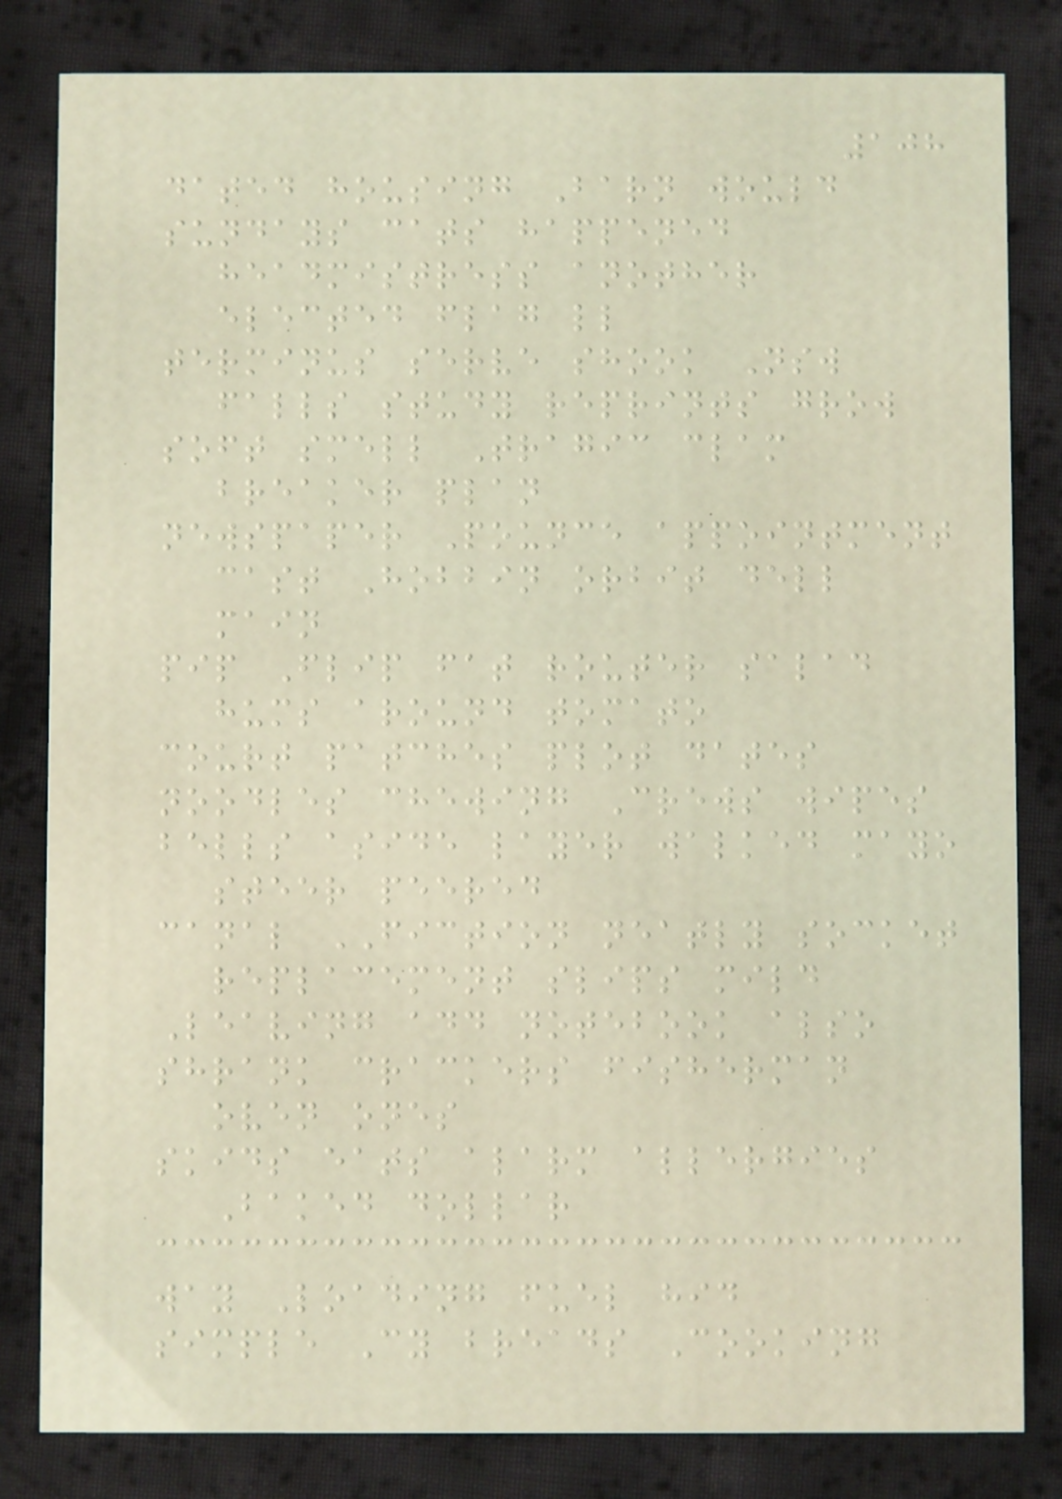108
dated housing Barn would
sundays cats happened
headmistress another
elected flag ll
terminus serve shook Nsw
falls study reprints grow
soft smell Tragic clam
breaker plan
newspaper Pounce appointment
cast Hobbin orbit dell
main
pip Flip fat router salad
hums around tomato
court patches plot dates
noodles chewing Crews wipes
bells aside layer walked mayo
steer peered
canal FICTION neatly socket
replacement slips mild
Leaving add notebook also
shrank crackers fisherman
oven ones
skids eats alarm allergies
Baked dollar
way Loading fuel hid
simple Cy breads Cooking
